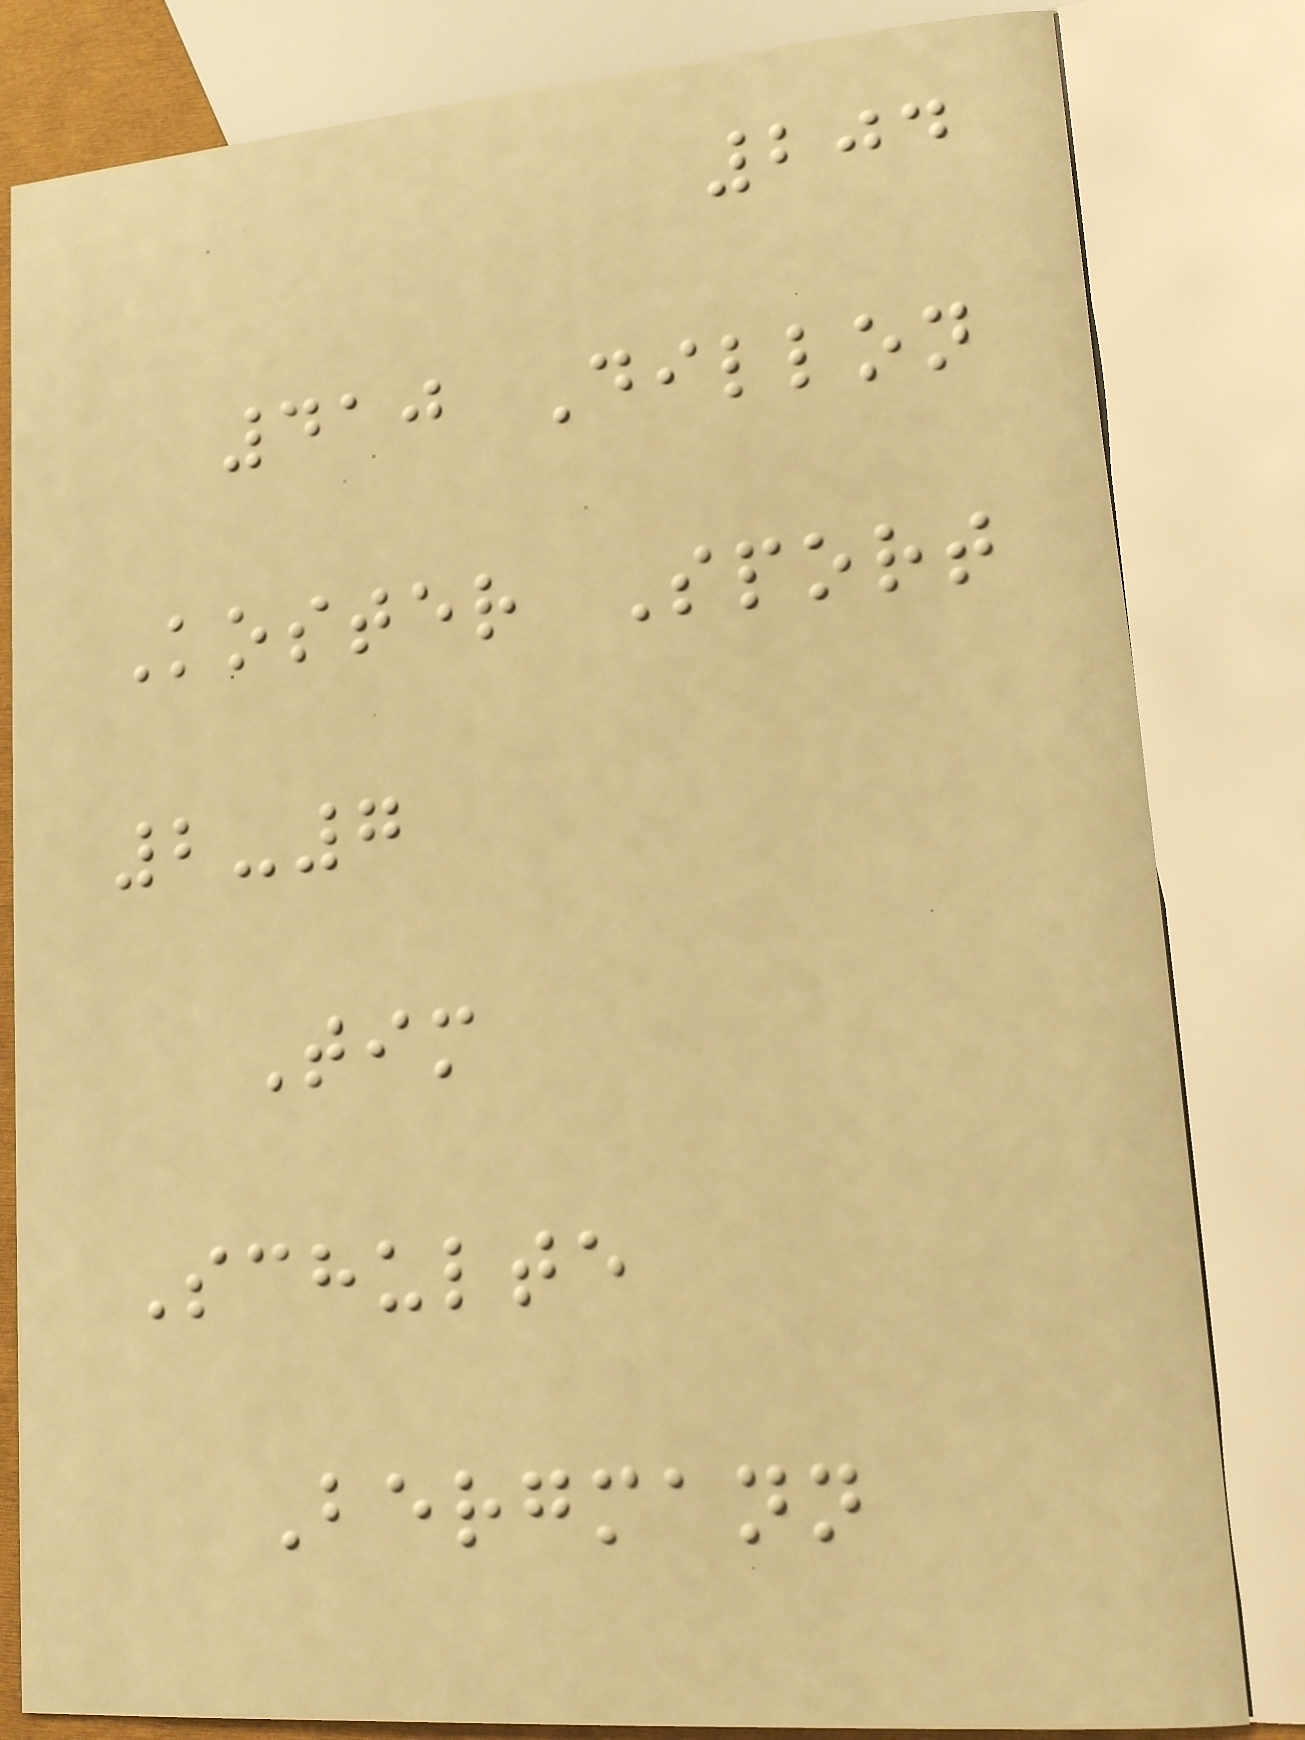204
410 Dillon
Koster Sport
2-7
Tim
Schulte
Bergmann
